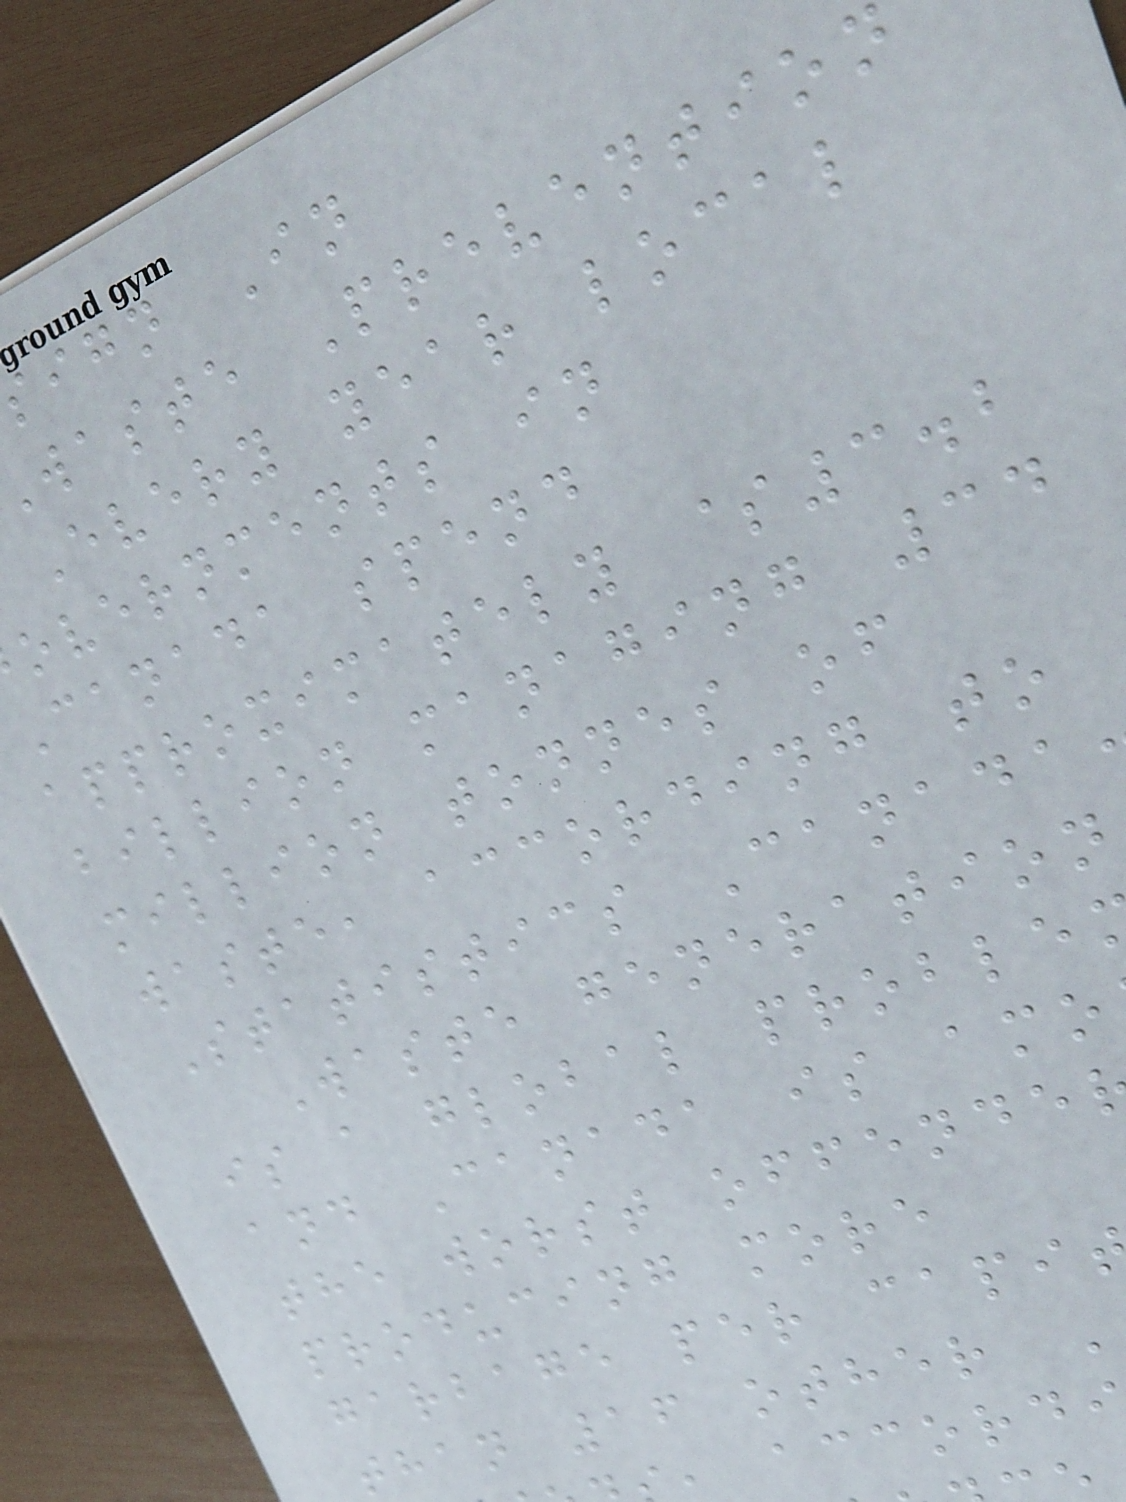ign In
waste Prevention
Every year local
overnments in
Canada spend
approximately $3.2
billion managing 34
million tonnes of
waste, according to
Statistics Canada
Waste generation
is a global proble
and Canada is amo
the worst offende
producing more
garbage per capi
than 16 other
, accord
